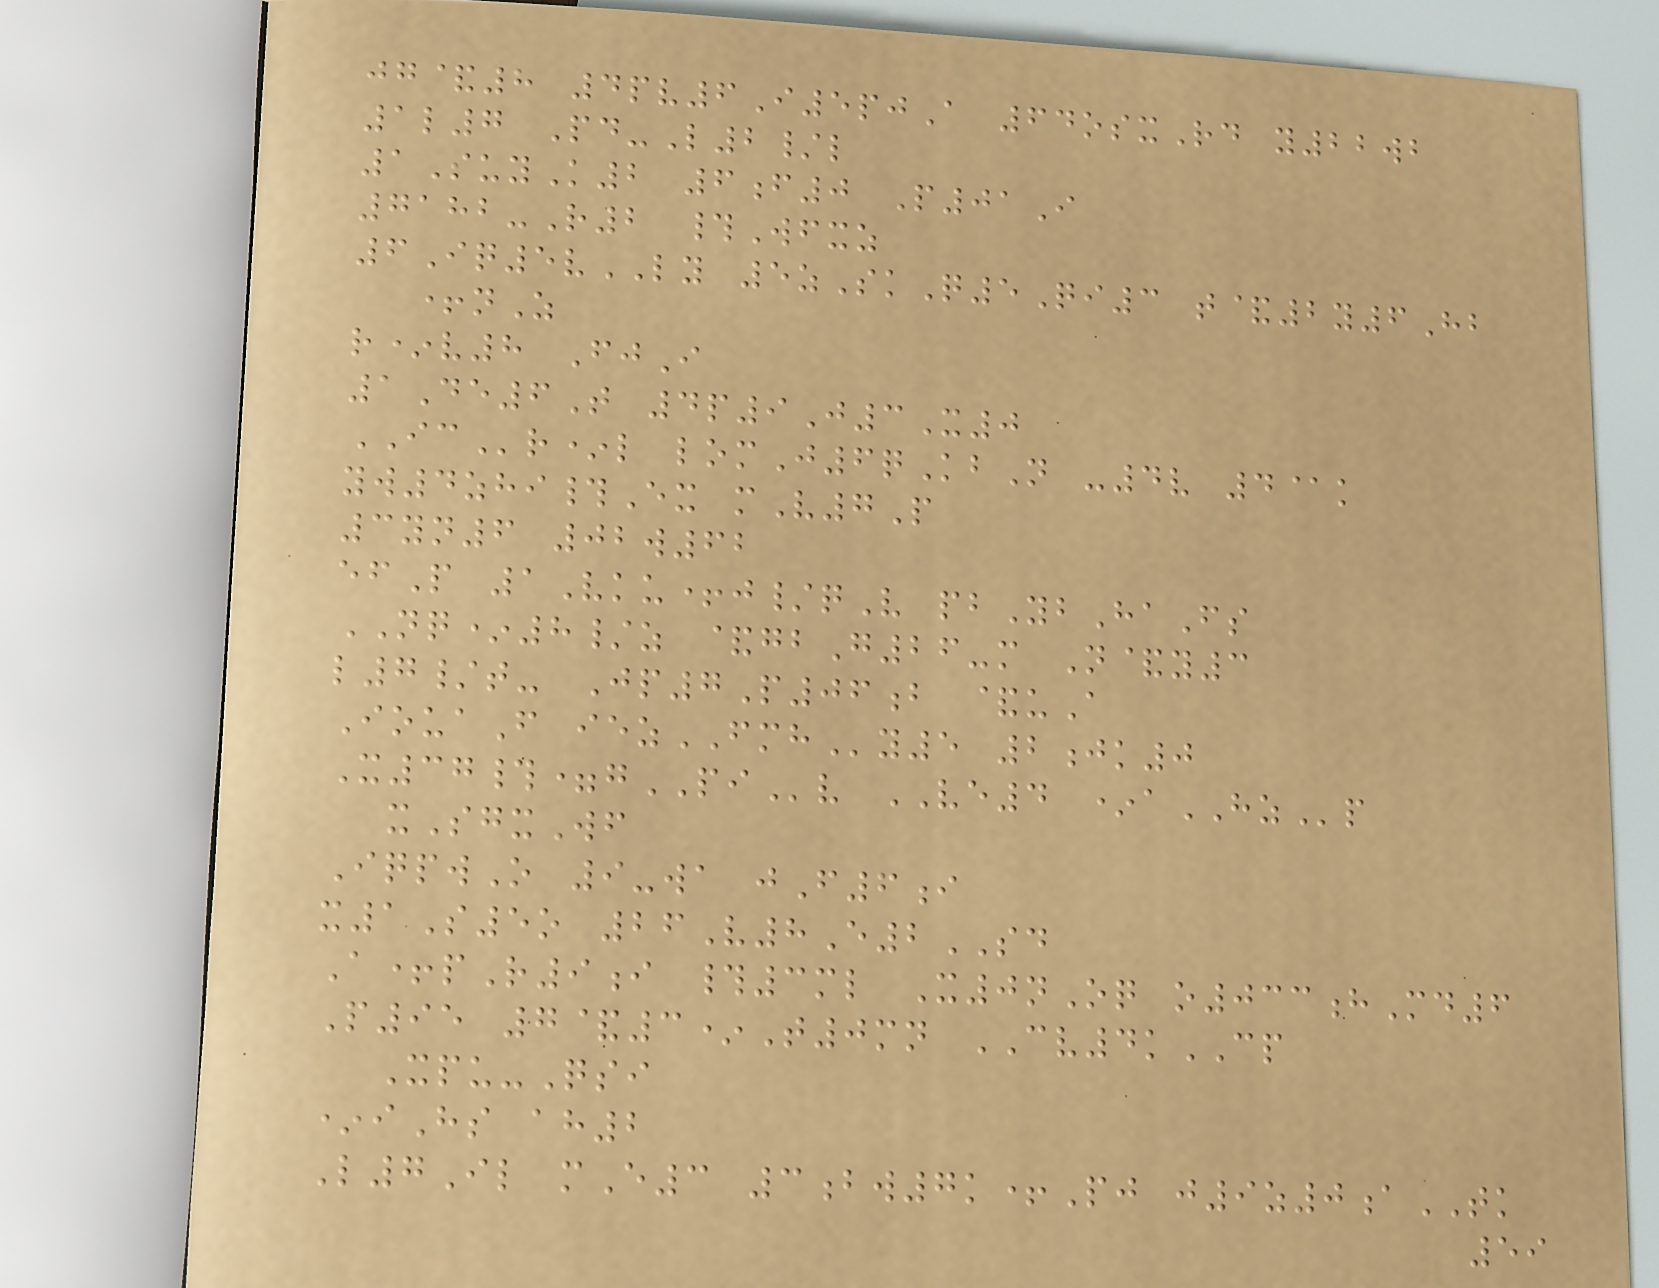jg&8 4pv6I5pjA 64osxRd y22wb
1l7 Pd-L2/l
1SuyK2 6f0 P01I
7182-R2 #Wfxz
6Iq5vLY 5zSkQ5Qi3 t&2y6Hb
+nZ
r*v8 FjI
1De6T 4p9J3X0
ICr*l lomJ6qKbN -4v 4@k
yw4zhi#Ex mV7P
3yn6 02w62
efP 1Vku+j/qV pbYbHaFs
NQ*8/z &gbG26-m N&y3
l7/t- Jp7P06b &uA
IouaF iezFMHy5 2jk0
X37#=gPIv VE4 *aHZp
xSgxWf
IqpwO 9-wa jF6i
x1S5o 26V8E2SD
A+pR9i #3ml X0nOq o033hMd6
P95 7&3*T0mn CV4kCP
Xpu-Qsi
*iHs ah2
L7Il mE3 3bw7k+Pj j9z0aTK
59
